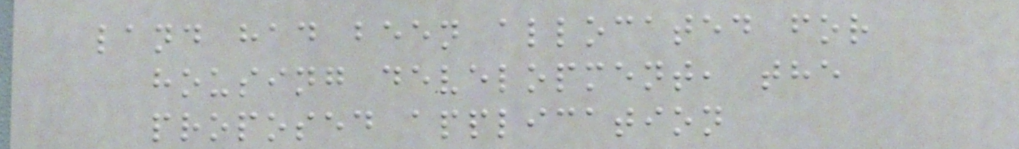land had been allocated for
housing development, the
proposed application
